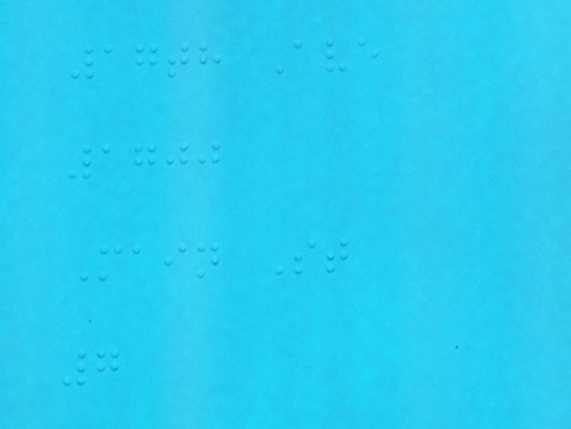17th Ave
1700
Main St
7
